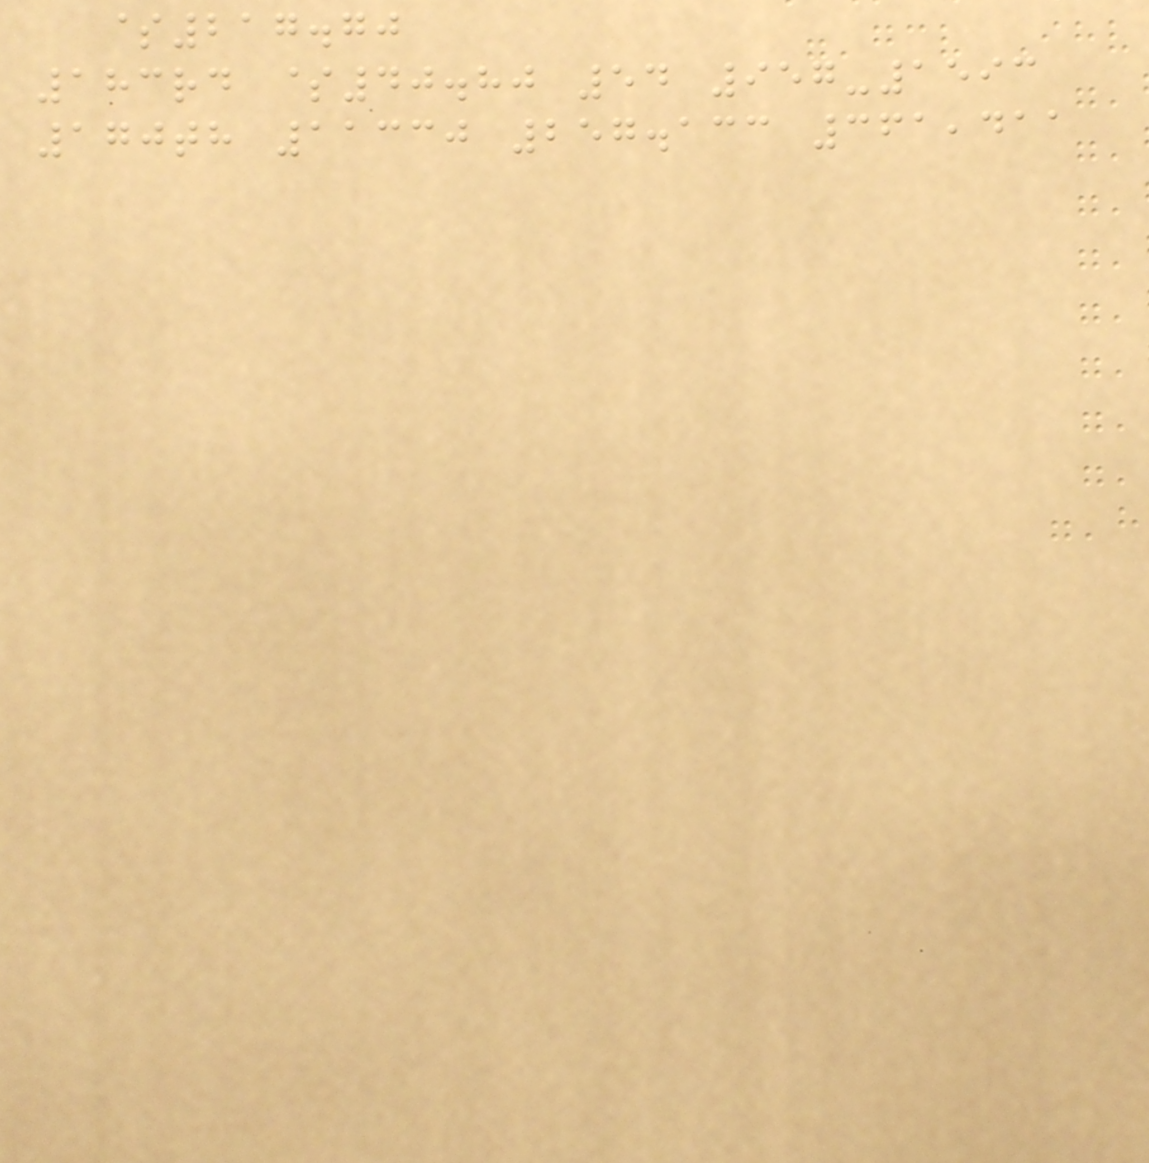$217.70
183rd $40.80 54 957-1593
170th 11330 257.133 361,411
